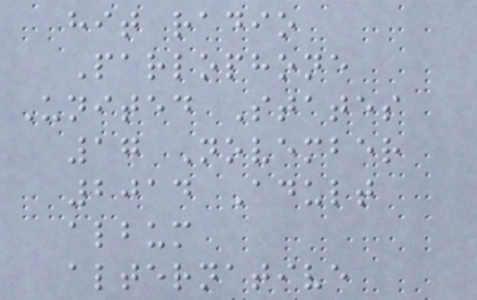hit radio
Parlophone
United States
17 November
2014 Adult
album
alternative
